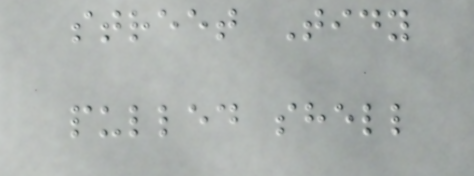street Tidy
pulled shell
